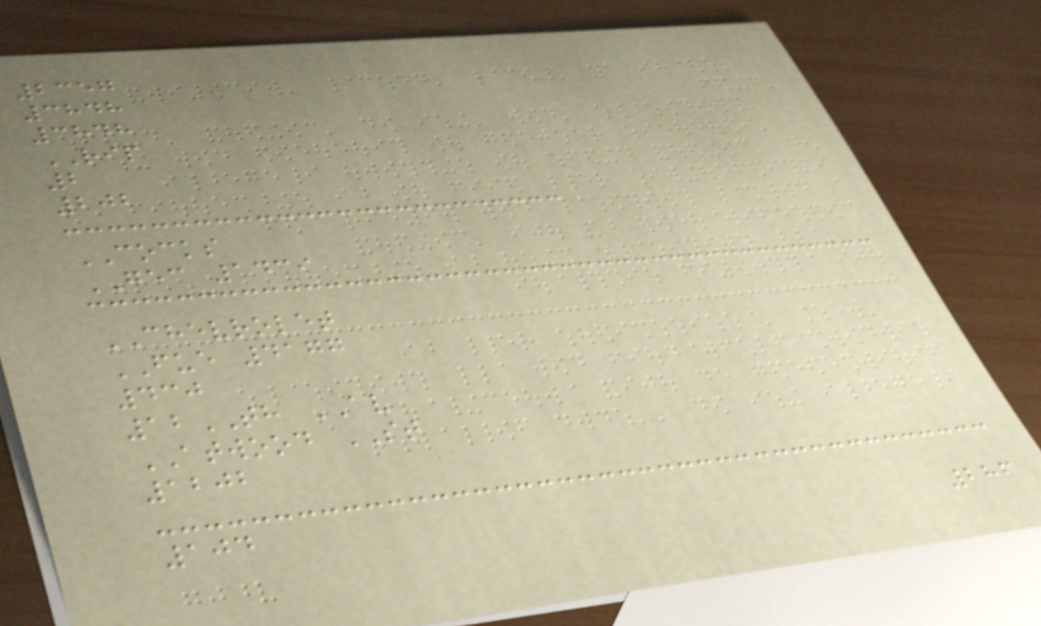2357
3848
3848
RIP
2
202
COCKS
GEC 1439
CHEVROLET
FUE 4177
430
12TH AV
ATWOOD ST
1202
104
286
